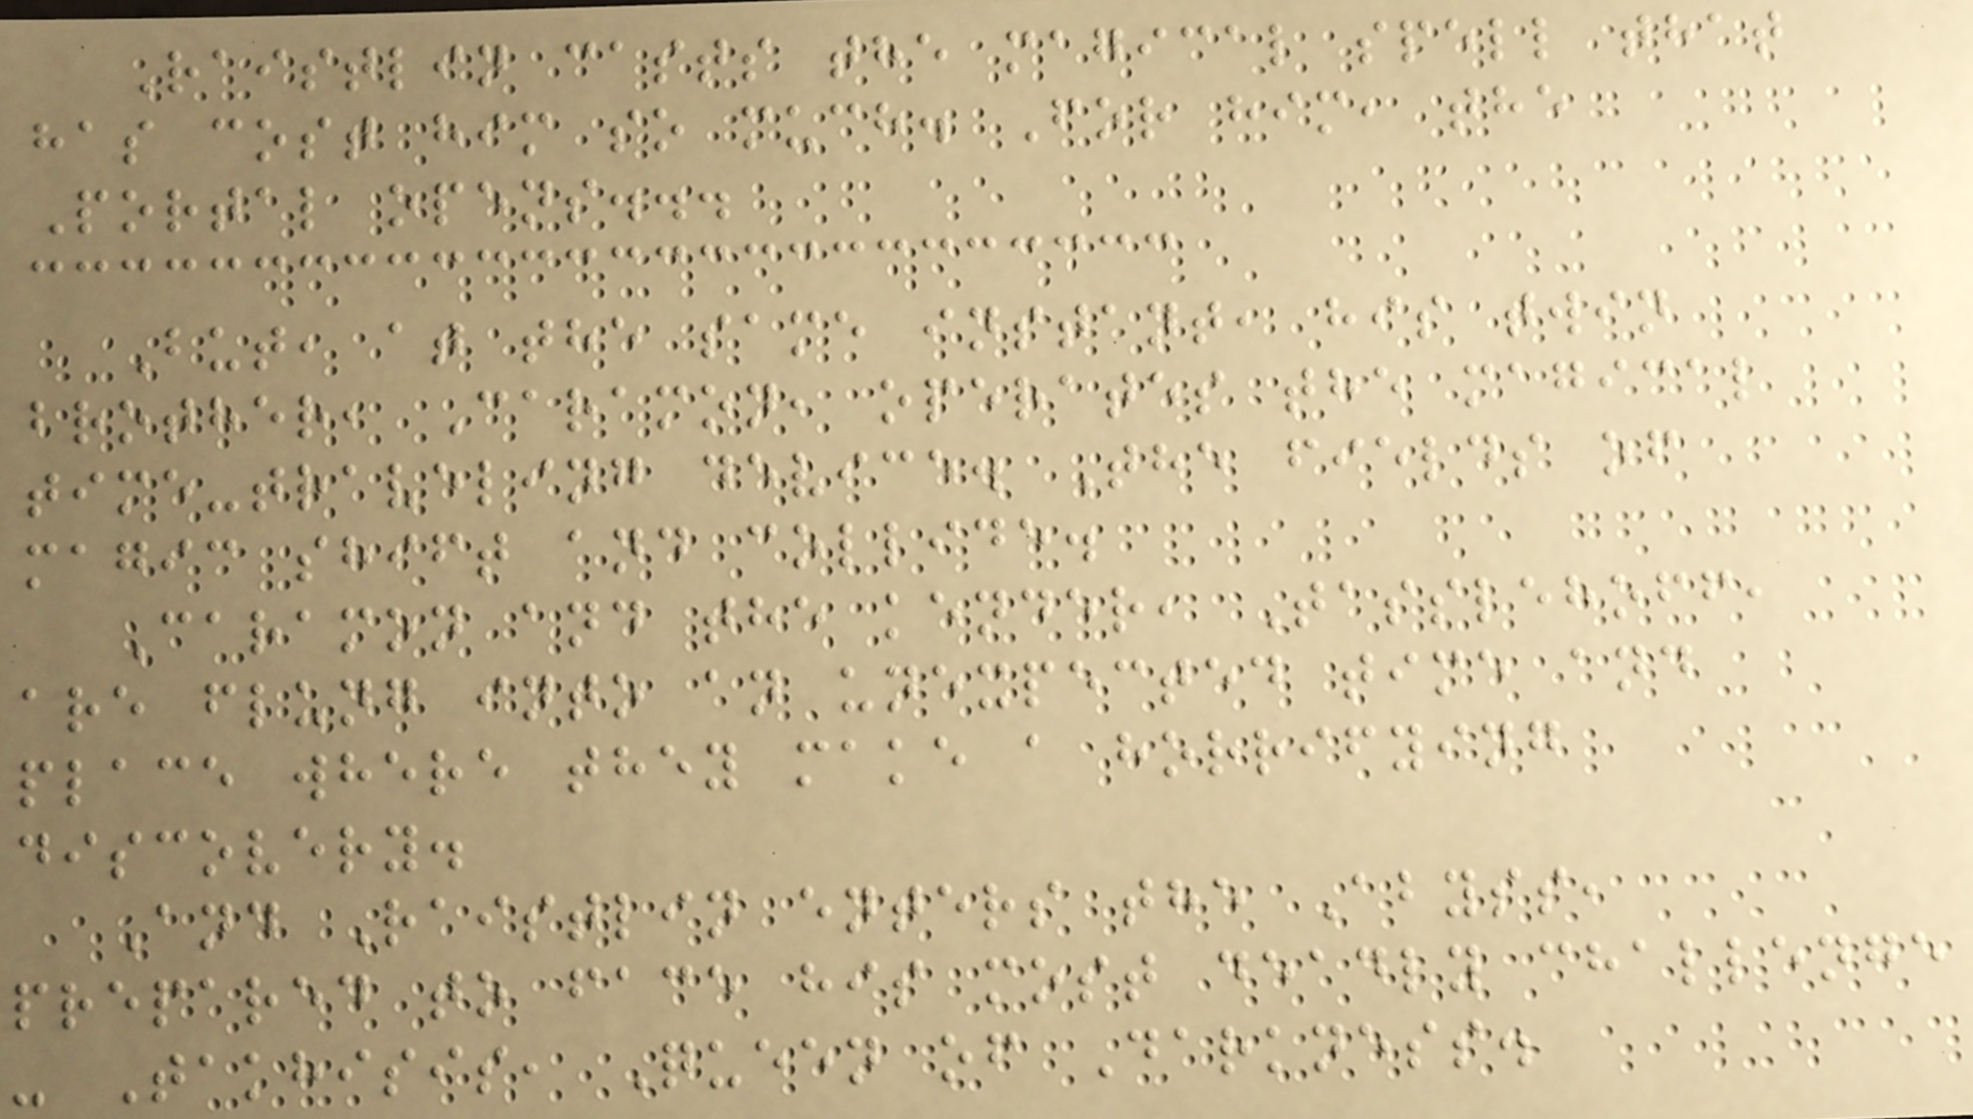Raistlin casts the magical spell that
has cost him so much. For him, the
Portal opens...
But, at the same instant, his twin
brother, Caramon, operates the magical
time-traveling device. The fields of
magic shift and collide.
Caramon and the kender, Tasslehoff,
are flung into an unexpected time and
place where they make a horrifying
discovery.
And Raistlin enters the Abyss,
prepared to face his most deadly challenge
- Takhisis, Queen of Darkness.
